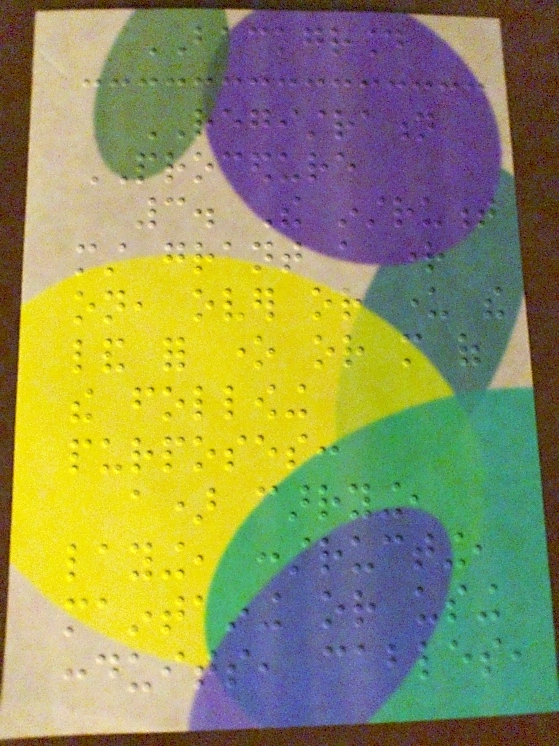BACKGROUND
REGISTRATION
PROCEDURE
3. The instrument
must grant a right
on, over or under the
land for one or more of
the following
purposes:
a) carrying,
laying, constructing,
maintaining or using
conduits, cables,
